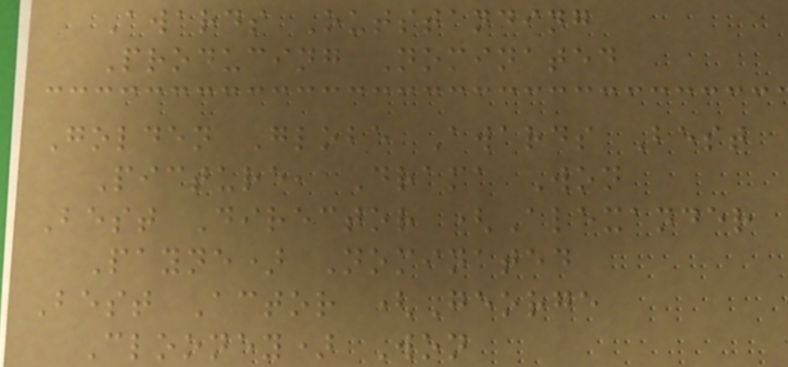Awards Outstanding
Producing Nominated
Golden Globe Awards Best
Picture, Drama Won
Best Director (Alexander
Payne) Nominated
Best Actor (George
Clooney) Won
